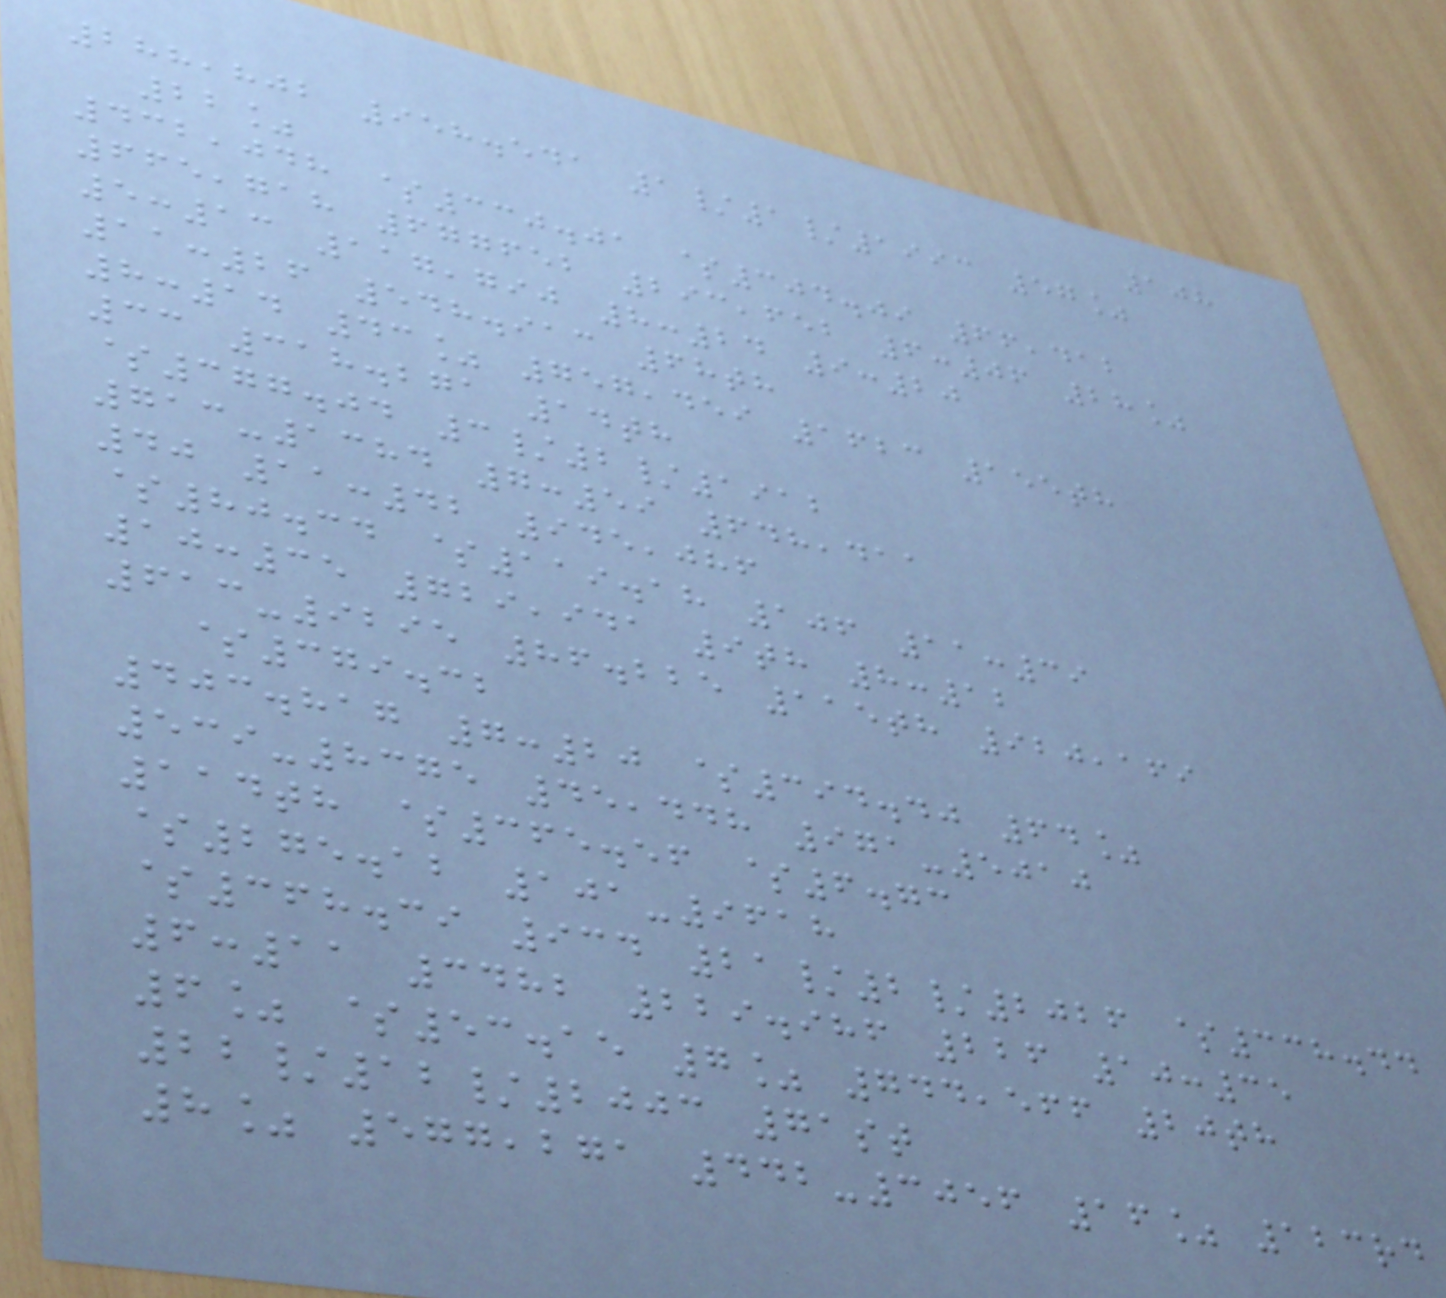108
288,802 958.541 1/1/1993 57%
22%
432,048 $330.01 $304.09 66,412
665,718 677652 293,652 6:06 28%
5:13 117,790 8:24 9:20
11:26 548.913 68th
8:14 43% 757,459 1623 155th
33 318.271 14th
$377.04 3/2/1912
713-1384 7:59 648,411
40 11:42 945,086
$80.34 $119.18 106 11:39
10:35 729,941 9th 8:12
613-9295 86.225 115th 920,169
$379.32
403.817 7:20 $394.40 64%
539-8375 45,448 971-5010
114th $365.56 $6.73
$275.12 101-9618
$368.39 934 21/2/2026 $338.44
6:11 3482 229.986 226 10:35
6% $53.15 7% 744,566 20th
22/12/2003 71st
8% 577,271 442-3056 16% 123rd
